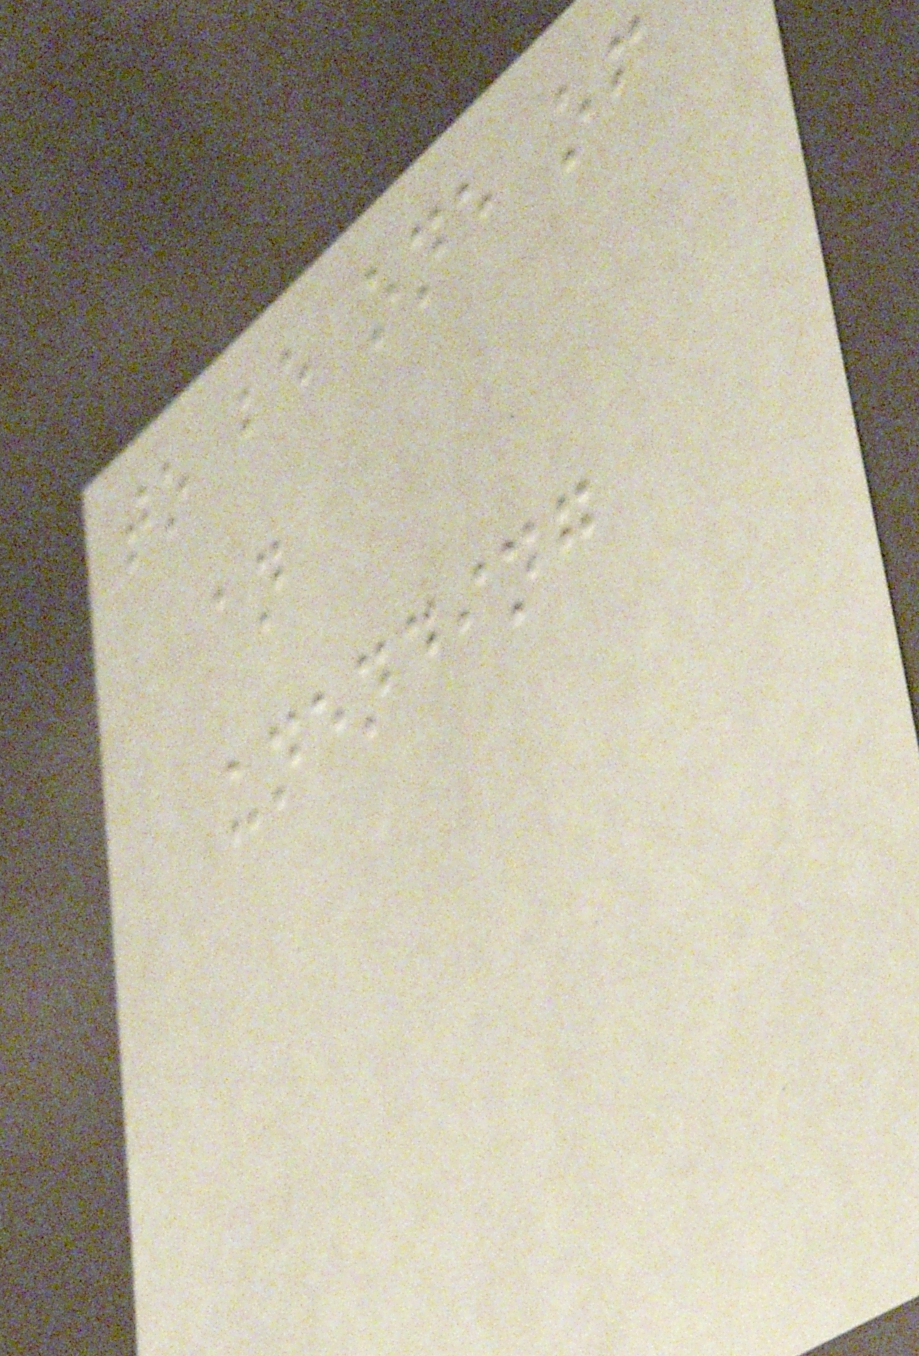to be one of
an
unending
